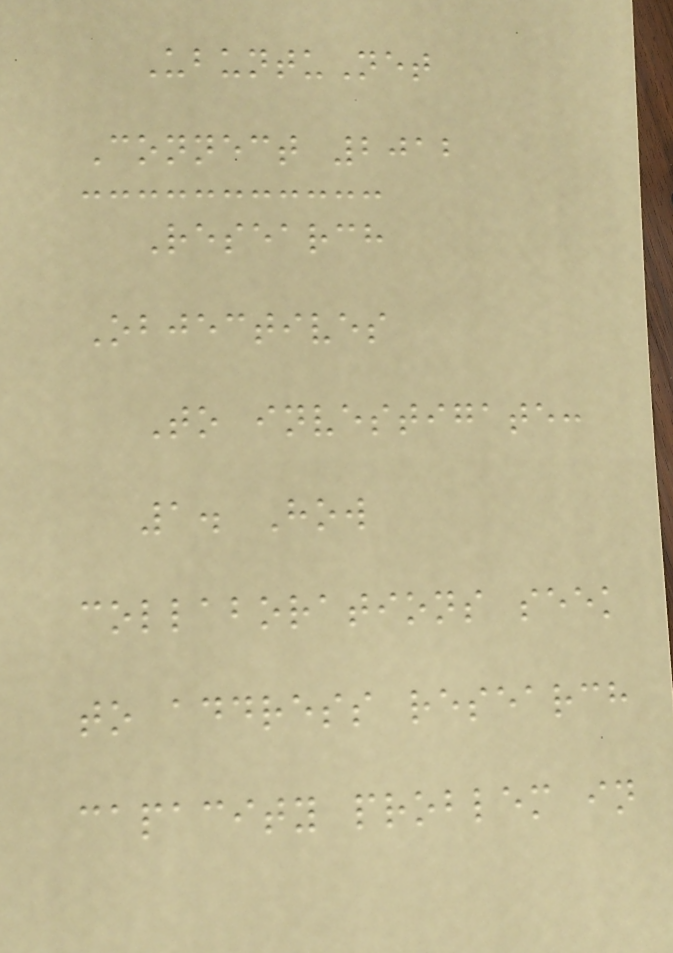UbuntuNet
Connect 2012
Research
Objectives
To investigate:
1. How
collaborations seek
to address research
capacity problem in
